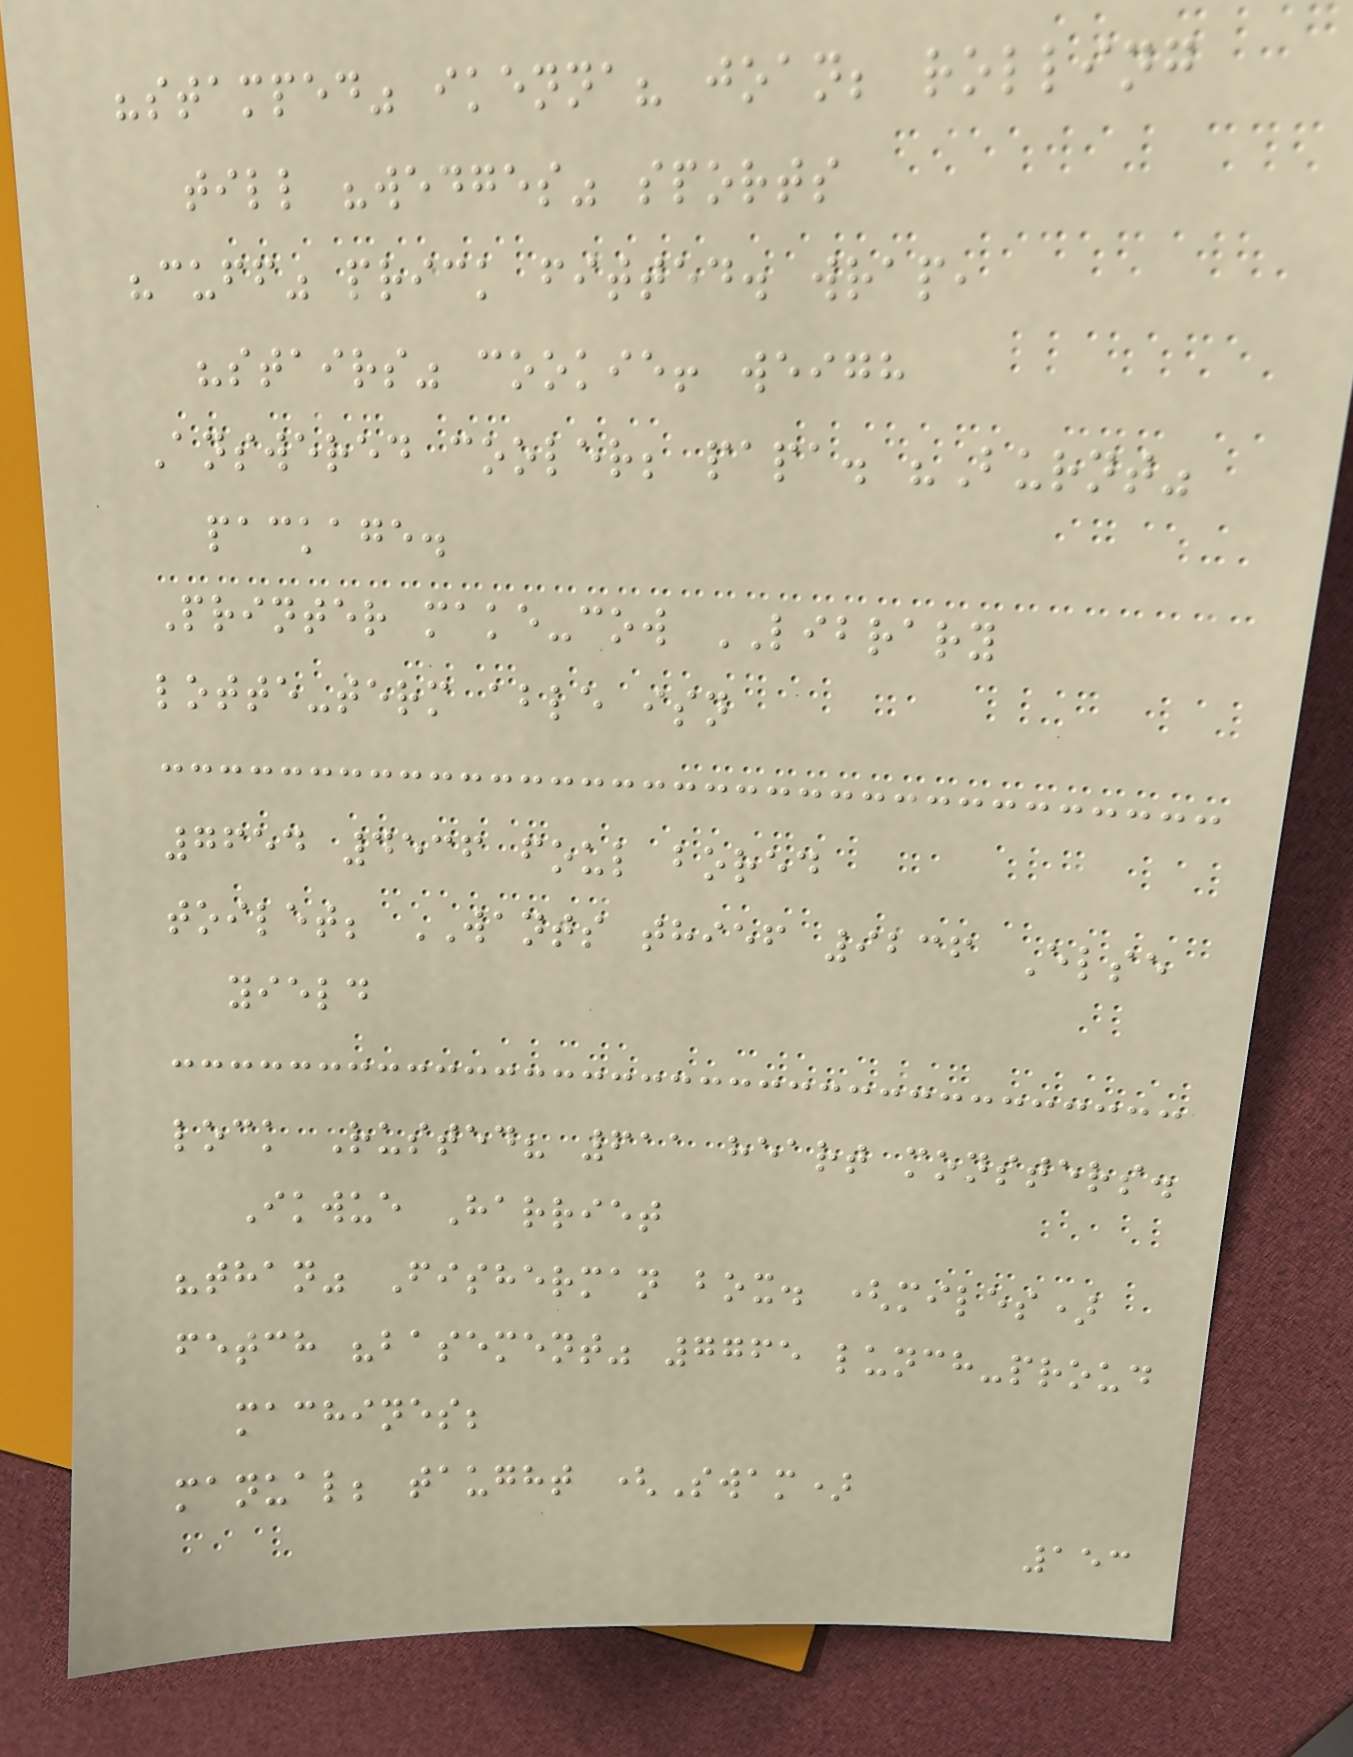"stamped" ikenna? joan; rolling
till "wedges" sports
"cuff" prick fitted. wrap,
"stairs" cookie! weigh
Answered cooler; papa. "Burnt"
package.
Printer make-cow LIBRARY
lotte-term able isn
7654 4536 foul bored
toilet; WANTS thief 9236 Else
yield
lock Rusted? 611 heart monsters.
Ikwue Harriet
"than" Fisherman box. (miles)
fetch "basement" 7765 lunch-proud
machines;
manual; taught (Swam)
153
